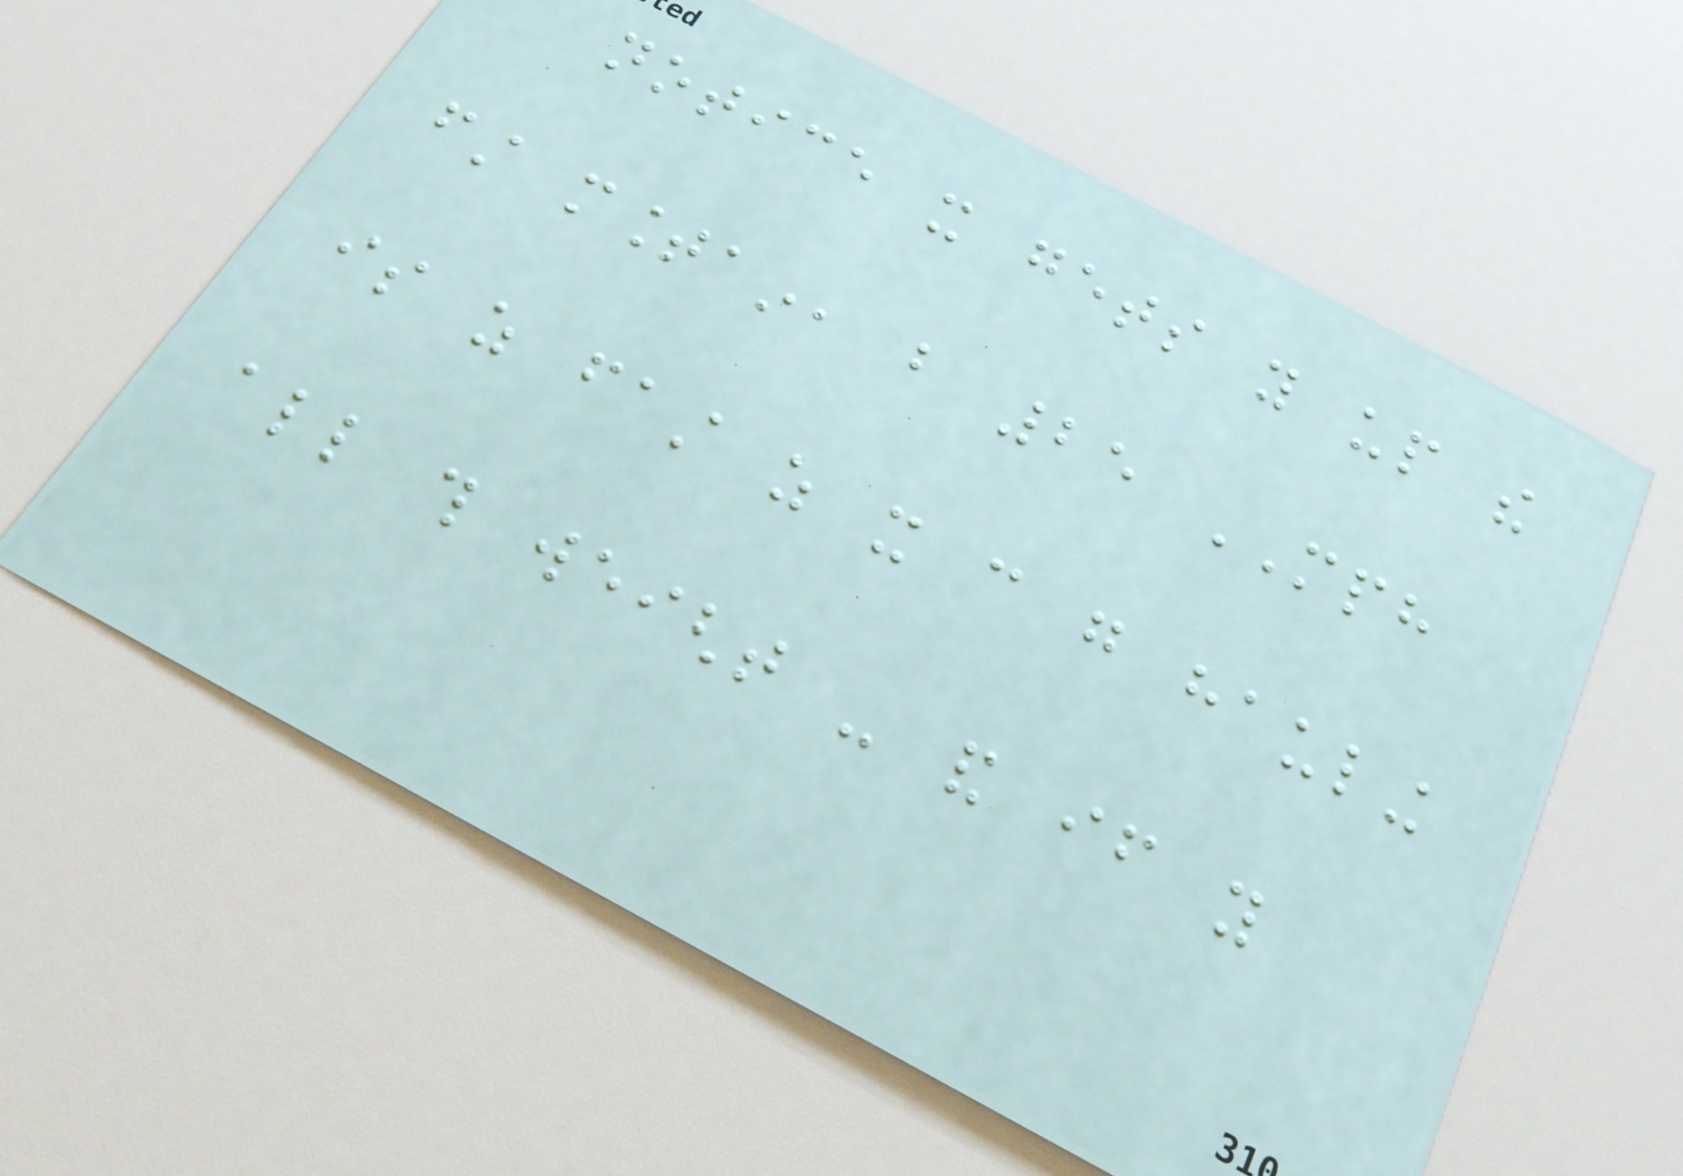notice it gets you up the
first mountain, but 25 MPH
is as fast as it can go hauling
all this weight - and if you
